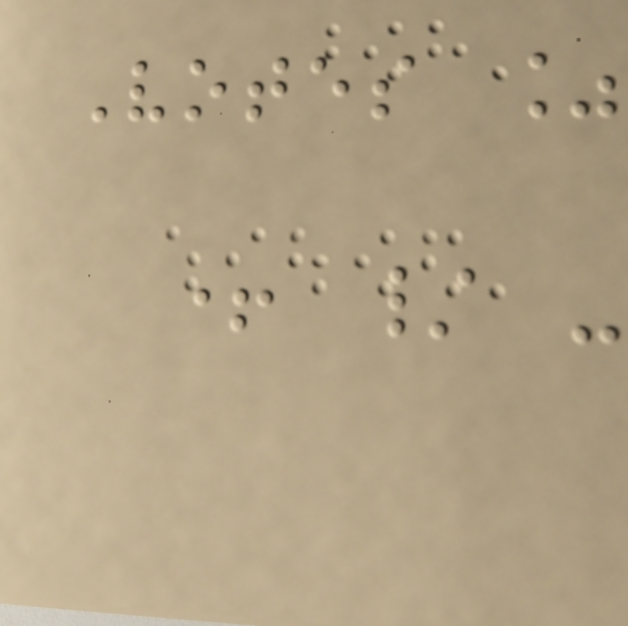Votes %
+ / -
